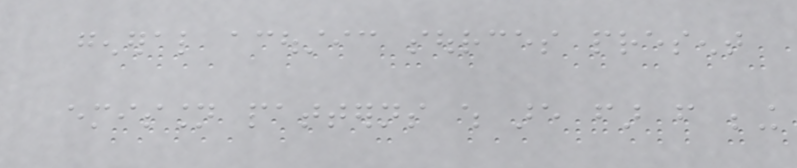general acoustic sources present
emission patterns which are far from being
